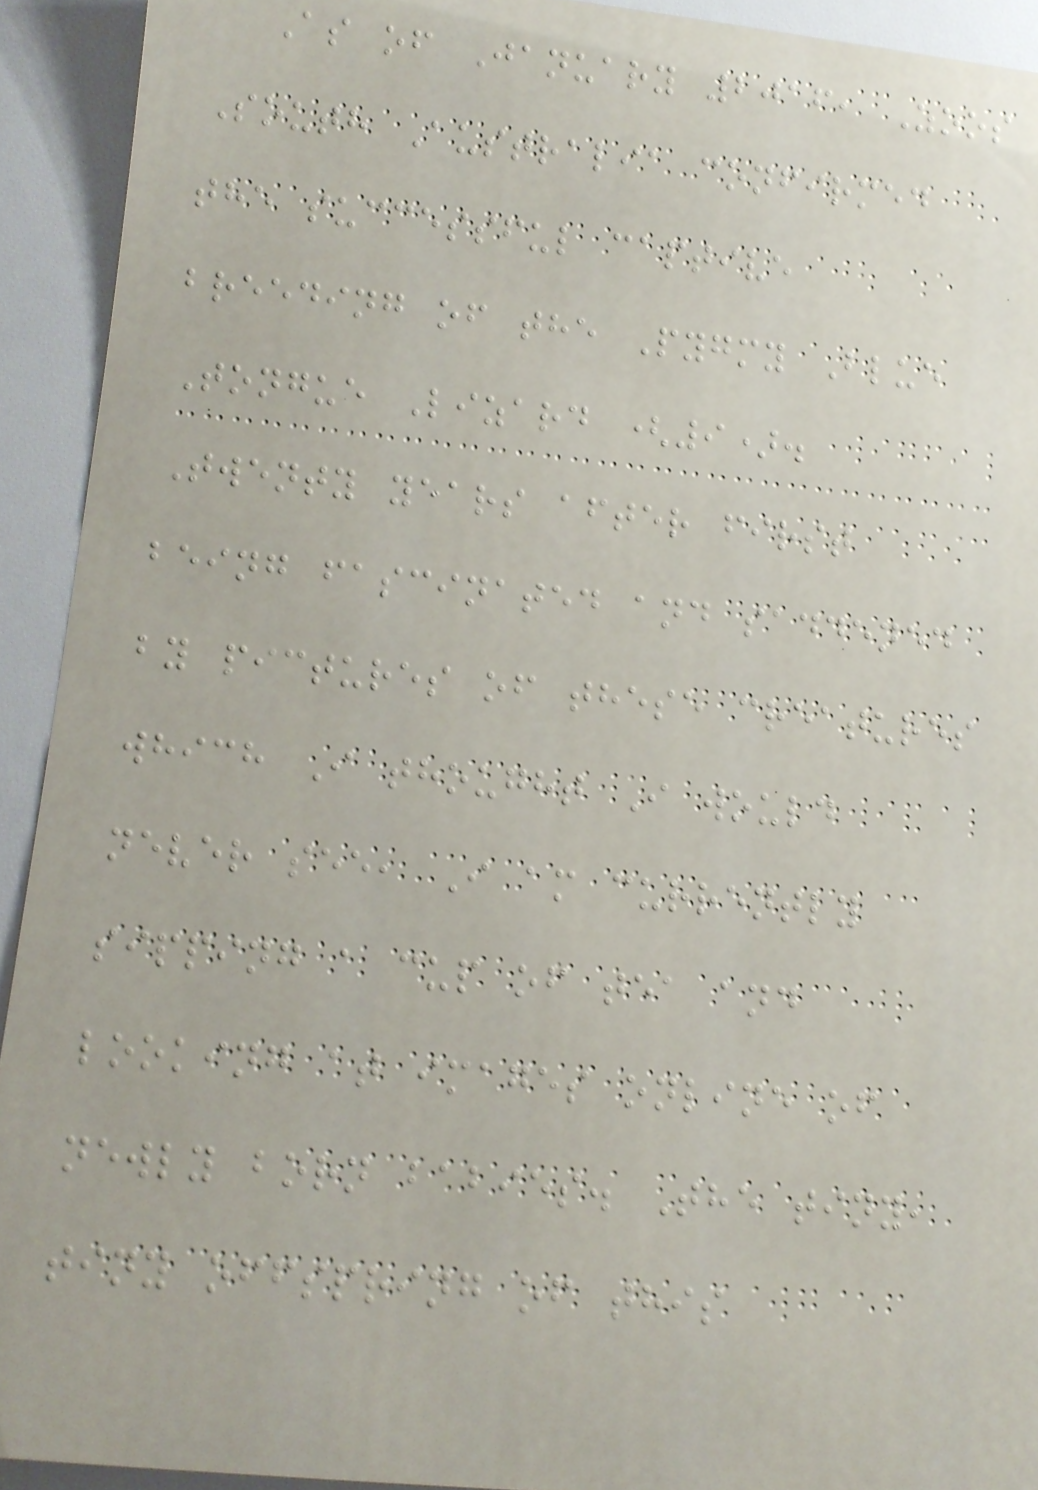As of January 2016, Zoos
South Australia confirmed
the successful captive
breeding of the Pygmy Blue
Tongue Lizard (9).
Twenty years after first
being fascinated and saddened
by pictures of these creatures
which I thought I would
never see, I am currently
sipping a cup of tea and
looking at images online of
newly born babies. The tiny,
tiny offspring of this
